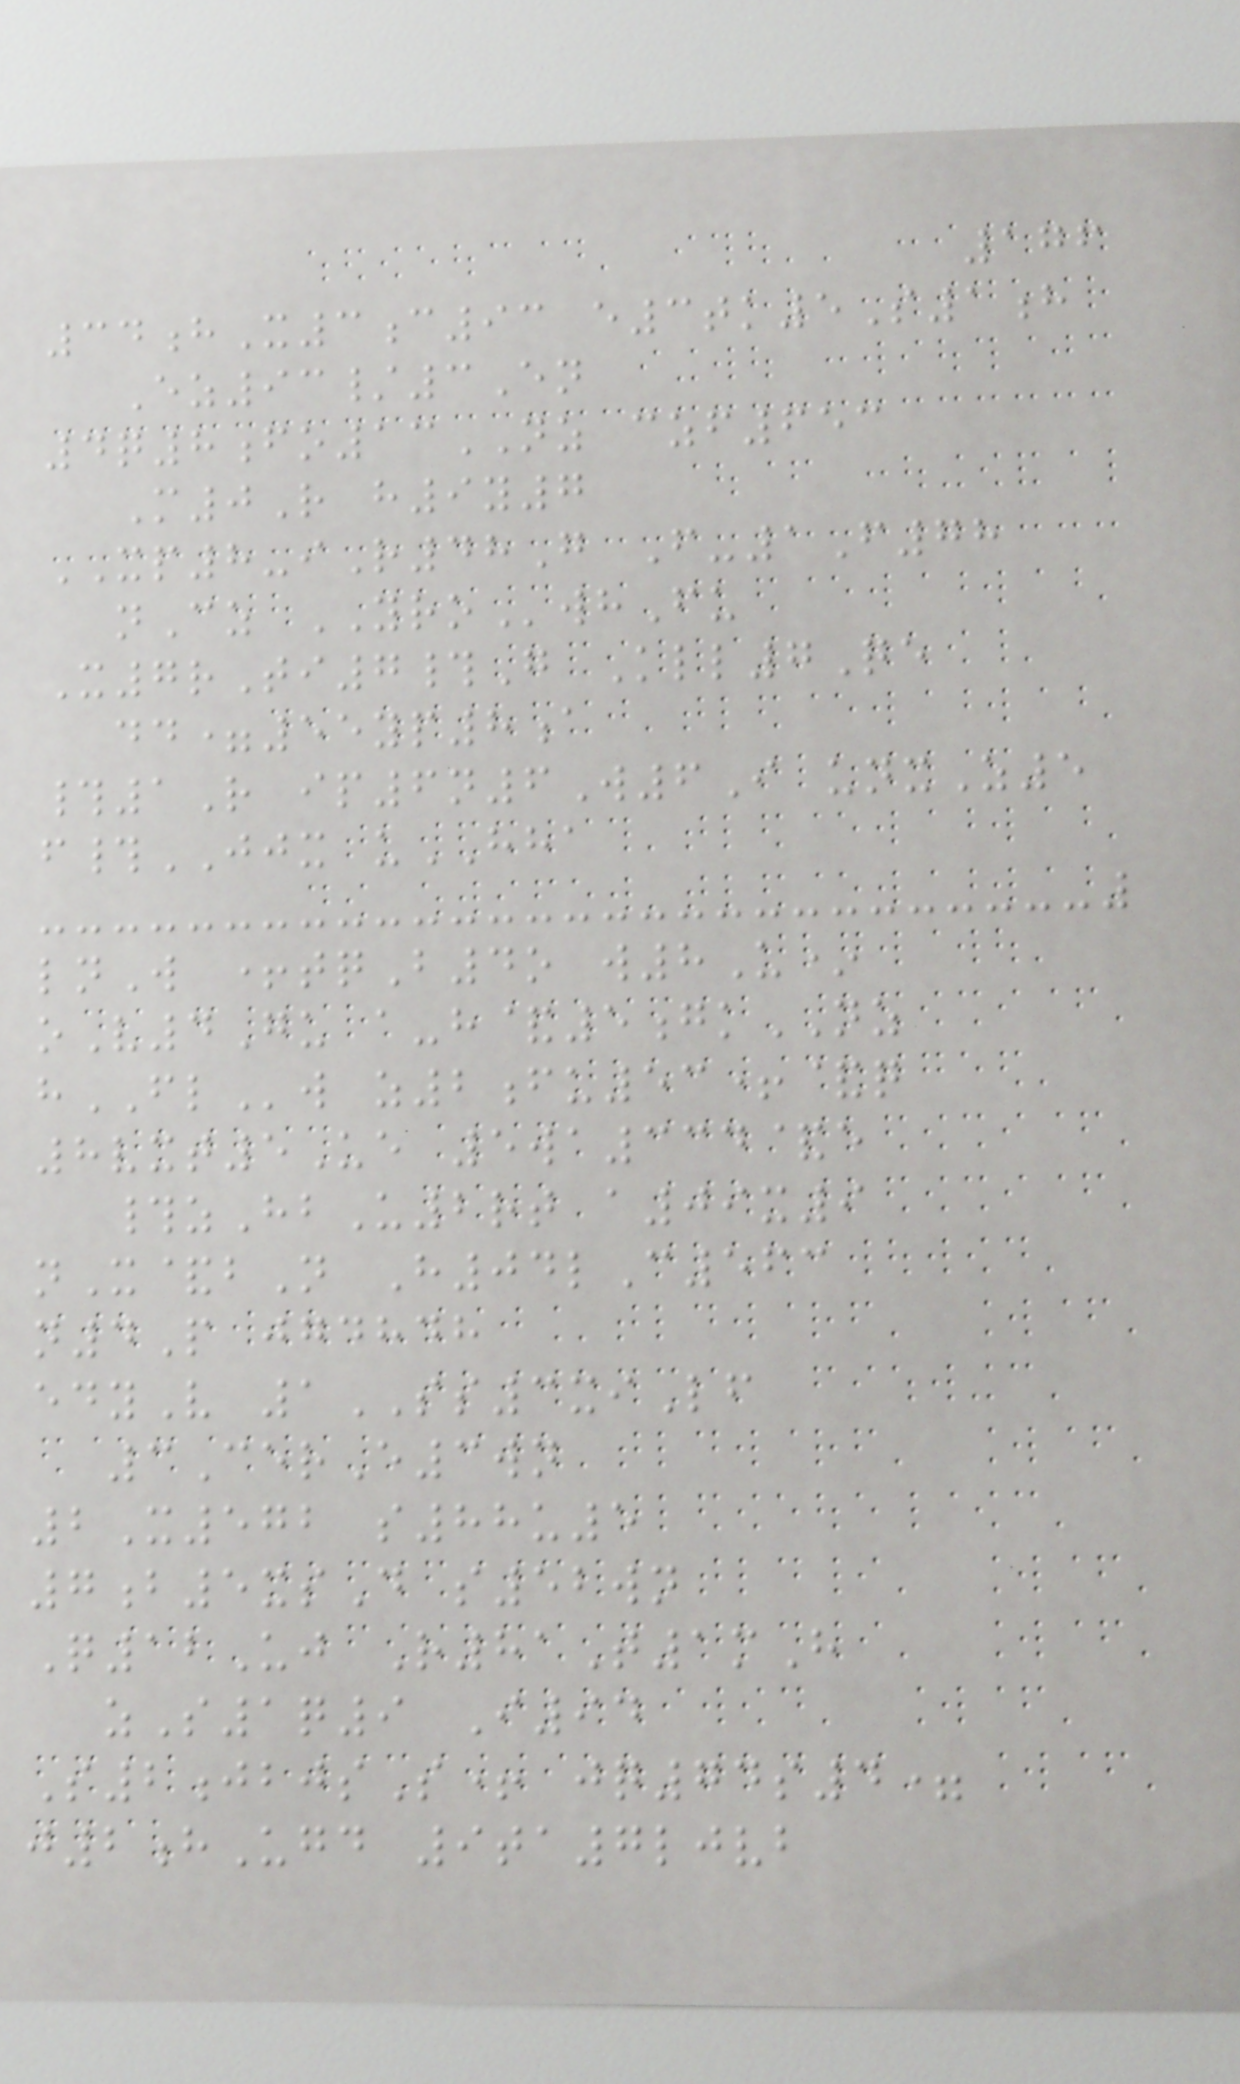176
34hX3c93 e3tk5S1h
Ez93/3En
4q8fo13NZ czf653
M0R h9y7
XP8-iR48G F-1F78
nCz YROwhFu
X7rTi7#G Kll7Qe
dd=55yp8a
#1R ip6n6W6I unxZ5
f#JJX uHHA
lnW +tqB4o w8U*
oV4Gu a-h&5gkNZ
hFLw z2fu53+&q
8vxt5Ue 5wa334&e
#zHbU2rt a09x9
nX&bN H04lC563
n4P jgdhdh
edyV 1SS3xiLf
3CerE3wn
2X572 s88u5
7b5xsD s52wn
Q12Uj R81T1mH
zS1q9 I94
S2jbjsS+ jq74s4=
j2hUgd 9ta7ljvb
